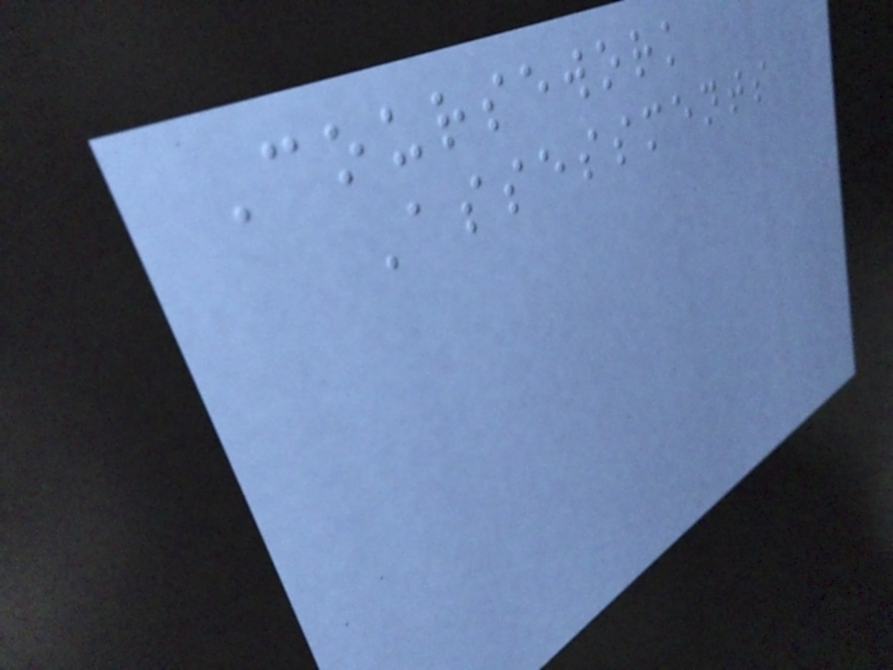Coursework
Assessments
